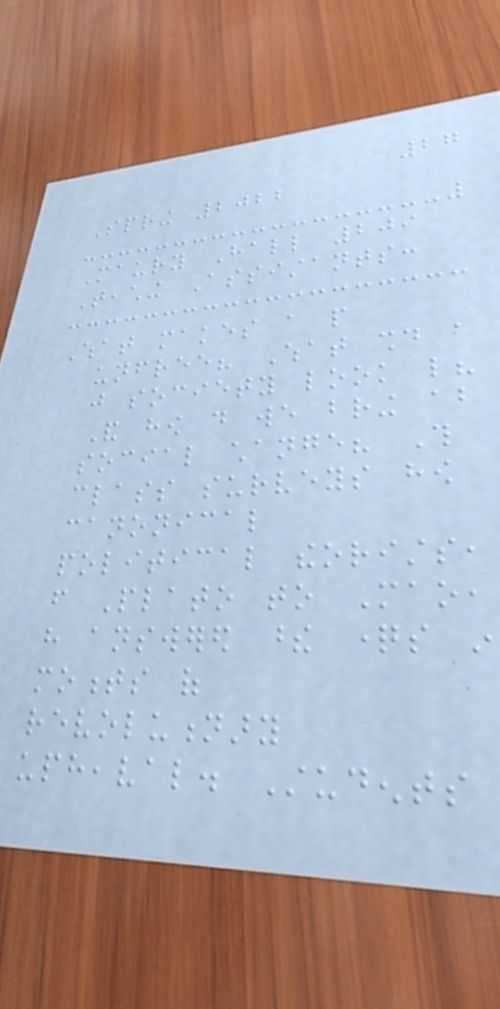27
Spring 2022
Maury Hall 209
Teaching Assistants:
What makes a people
unfree? What should a
just society look like?
And how do we bring about
social change? This
class surveys how
canonical
political theorists,
from Plato to Mao,
have answered these questions in
moments of
revolutionary
upheaval. Students
